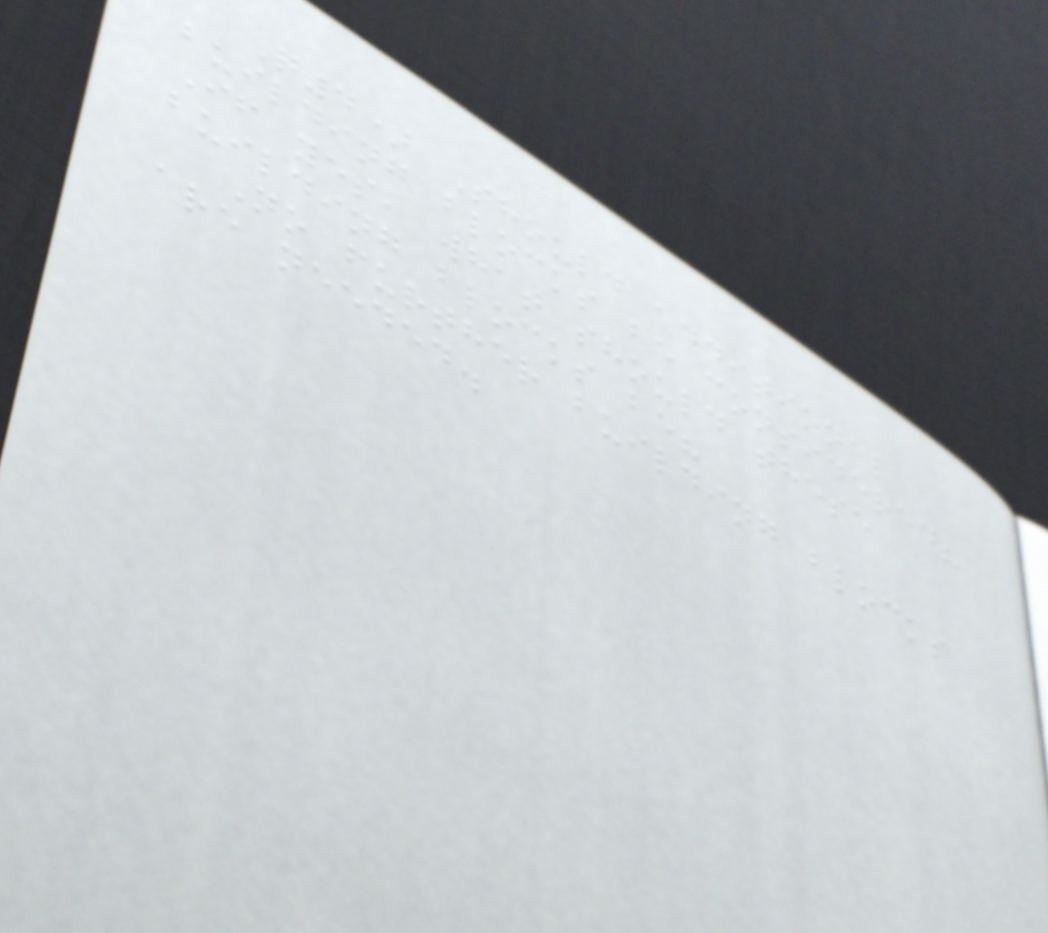Q4) Should additional
building blocks be considered?
If yes, what should these
building blocks be?
No further building blocks
are needed.
